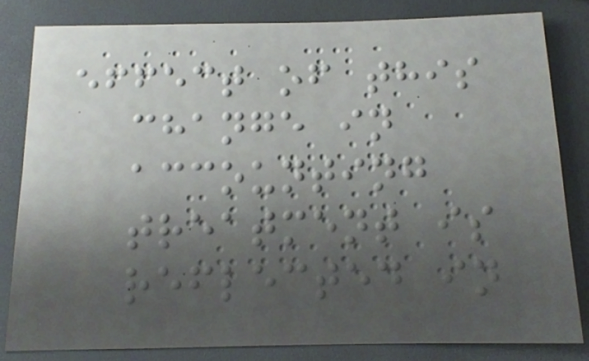effect of this
change in
accounting
treatment is
reflected in
